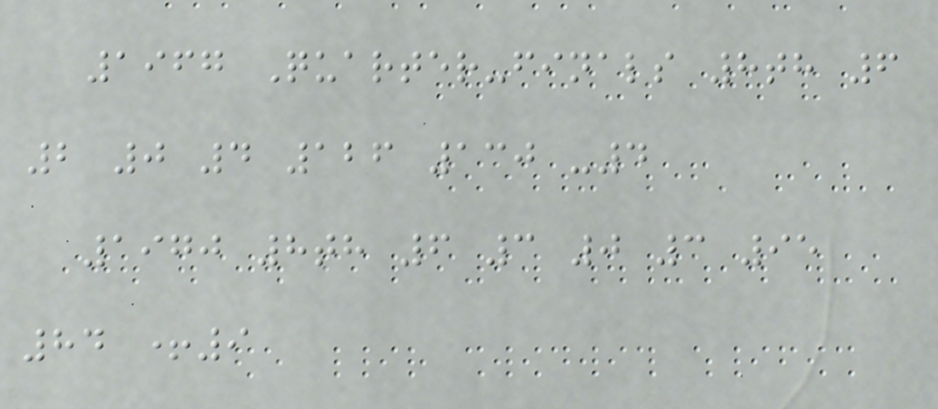1967 Quarter-finals 8th 6
2 0 4 126 130 -4
1970 8th 6 3 0 3 95
84 +9
